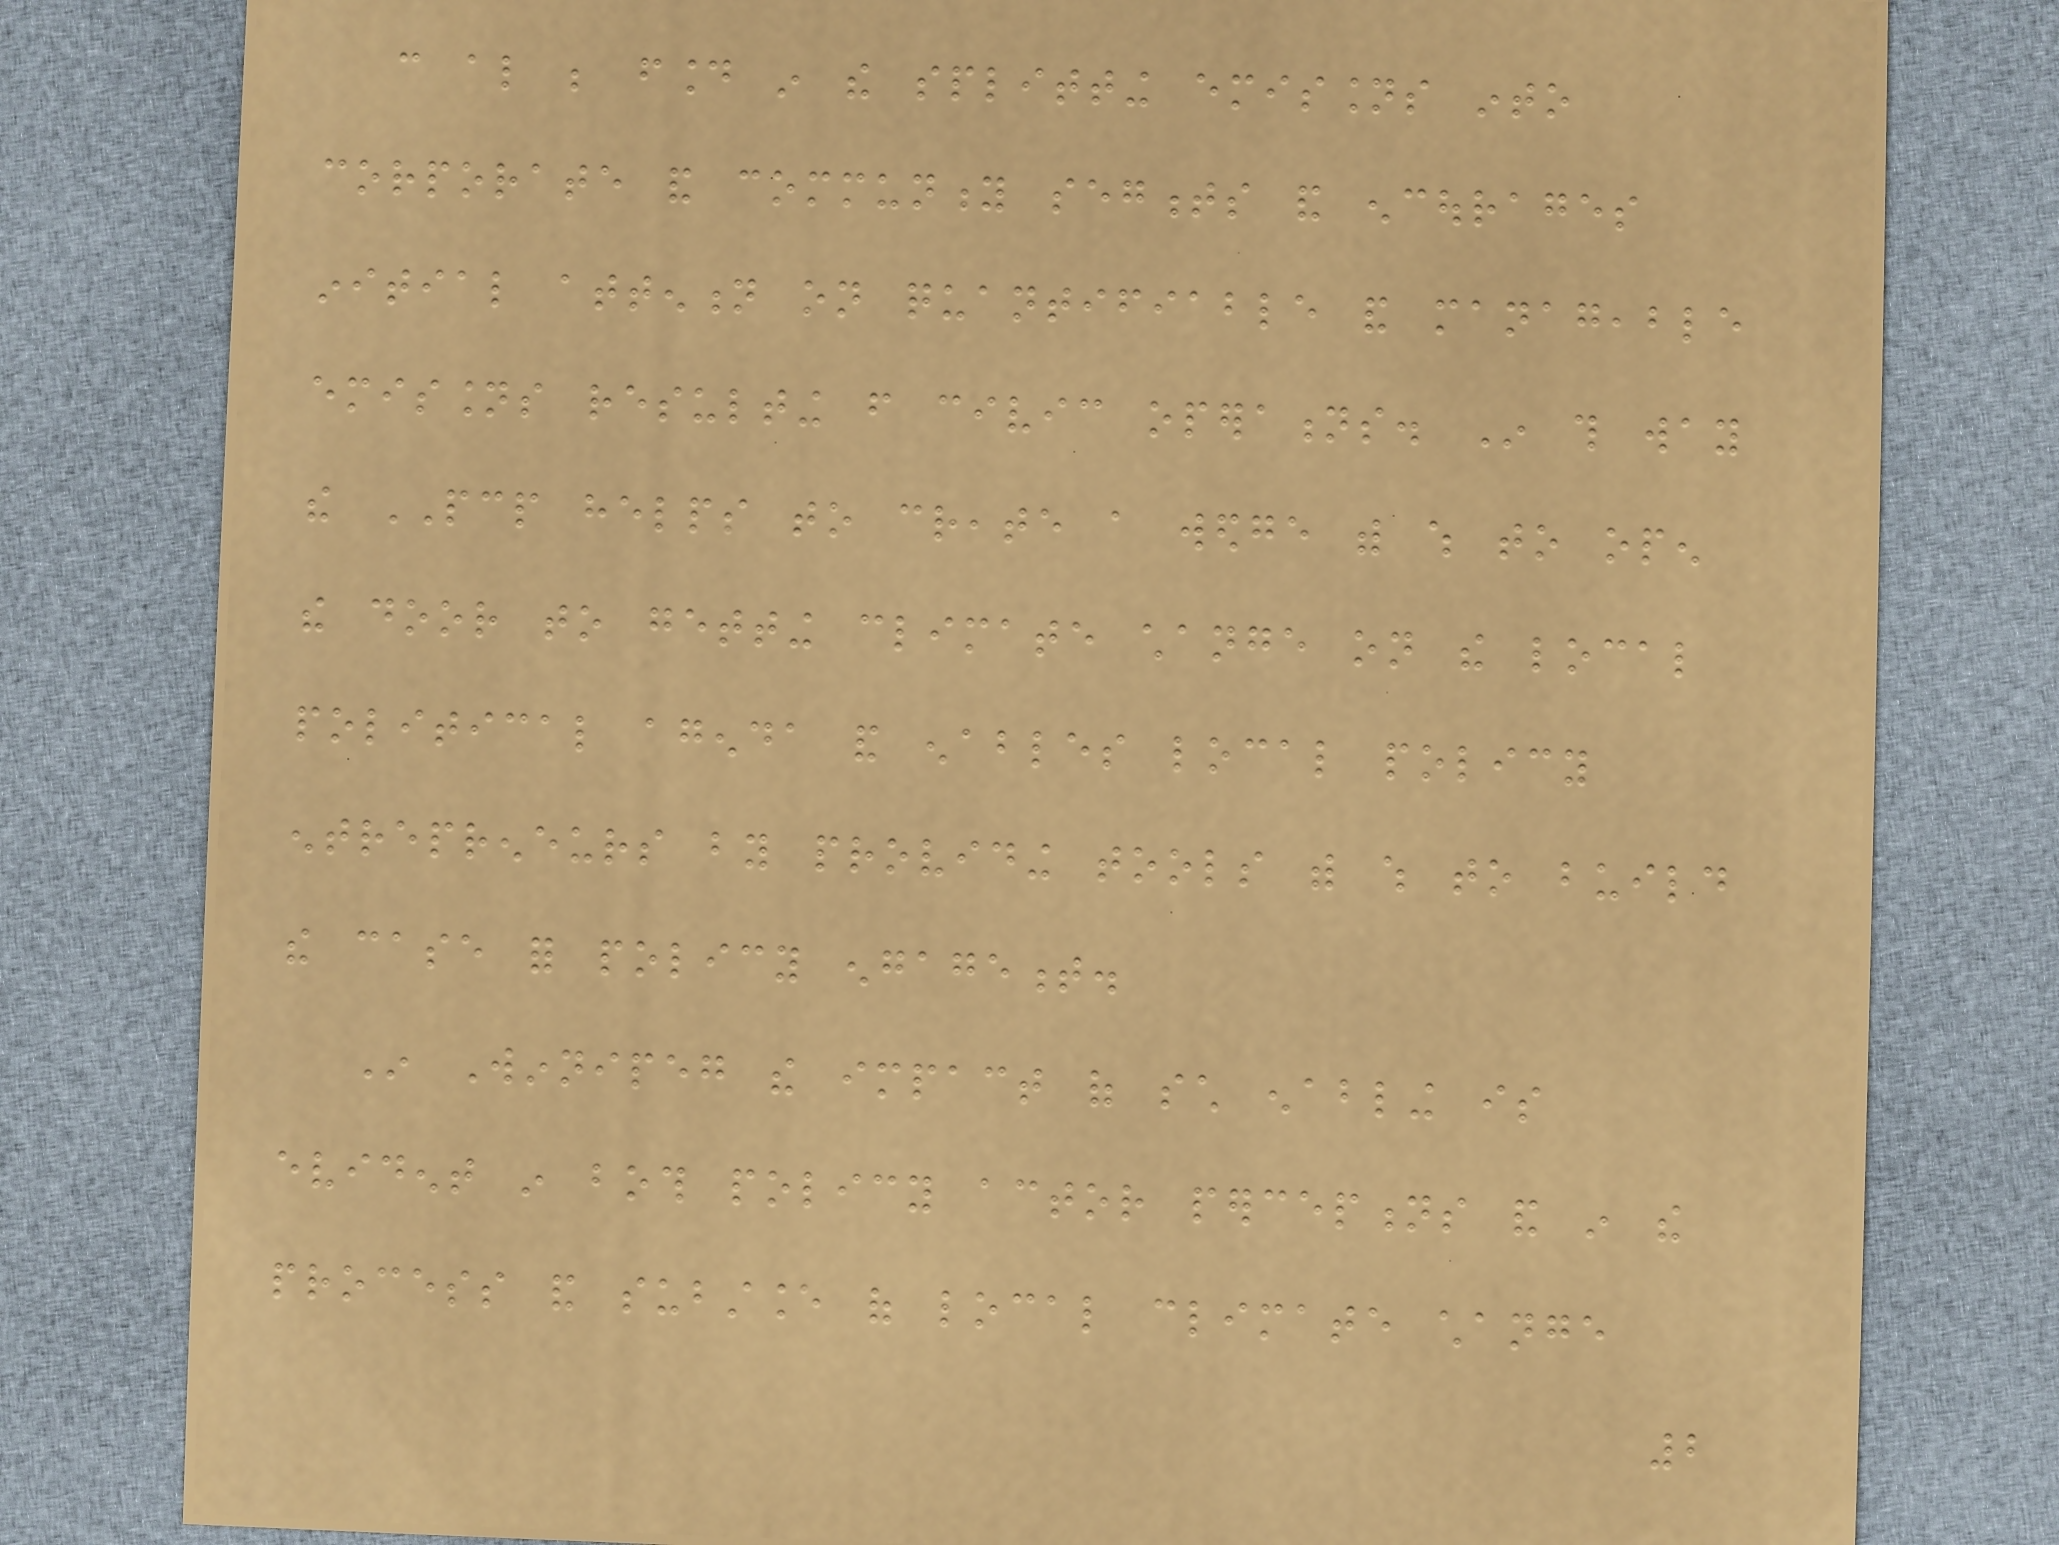can also be found in the splitting emissions into
corporate and community segments and encourages
initial attention on quantifiable and manageable
emissions resulting from civic operations. In this way
the PCP helps to create a wedge with which to open
the door to getting climate change on the local
political agenda and enables local policy
entrepreneurs by providing tools with which to build
the case for policy engagement.
In Winnipeg the impact of such enabling is
evident in both policy actor perceptions and in the
process and substance of local climate change
2
